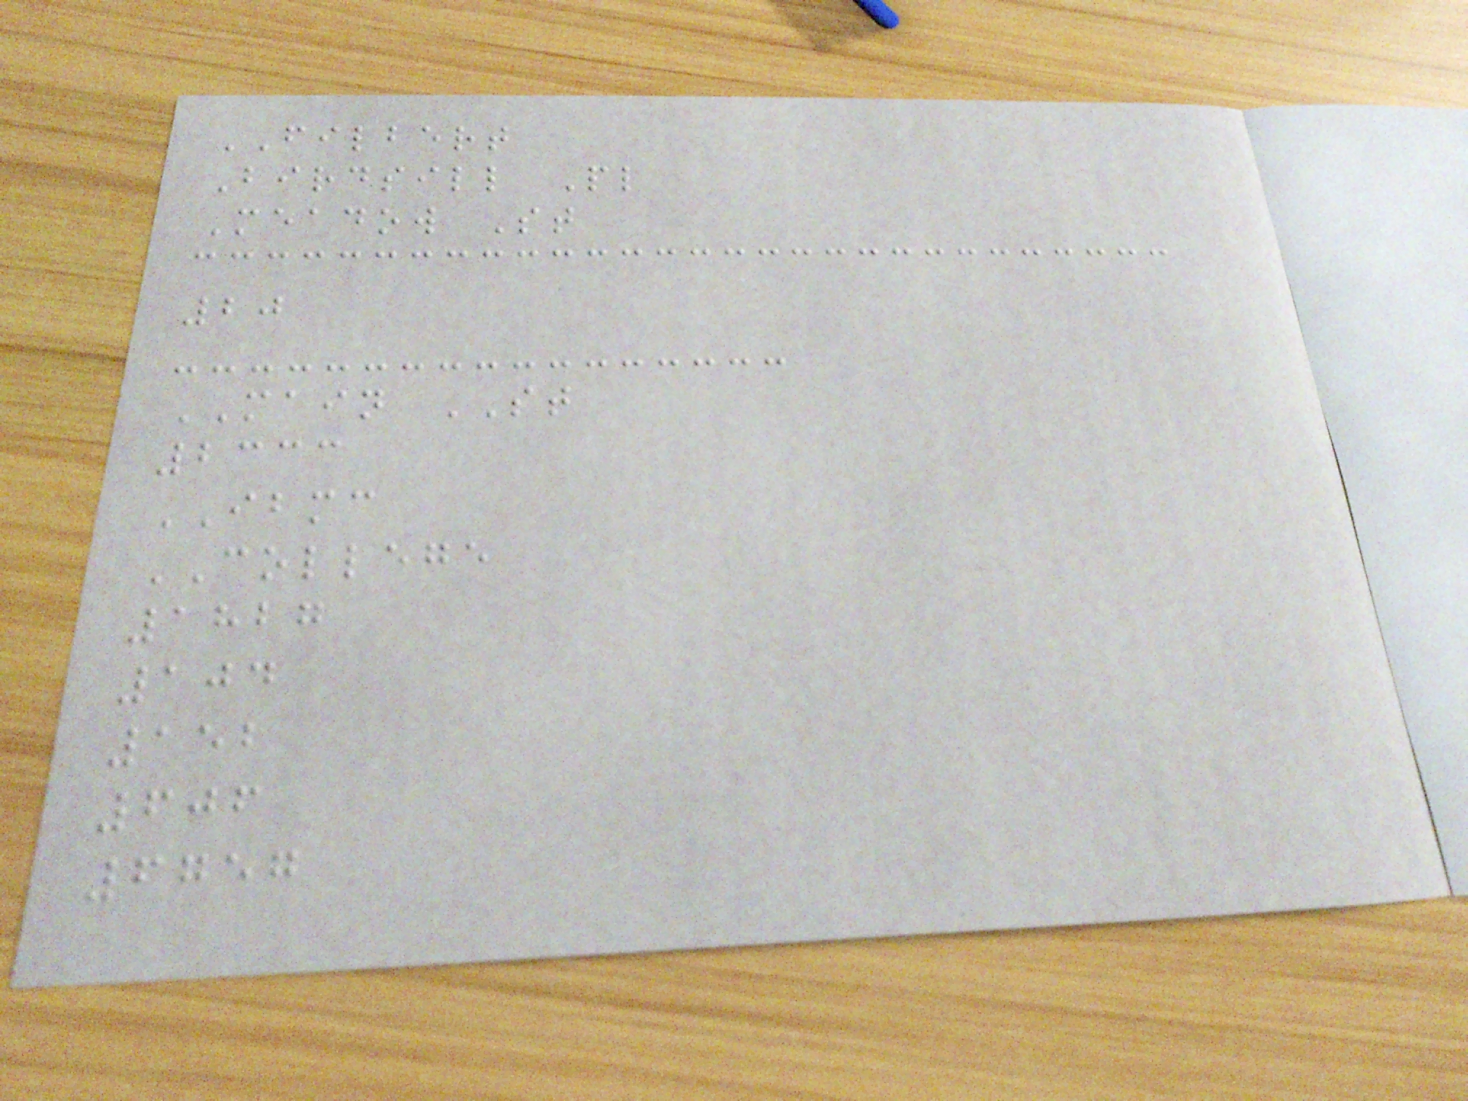FILBERT
Birdsill Pl
Meadow St
20
MAIN ST
2333
IBMC
COLLEGE
1827
104
152
606
6757
